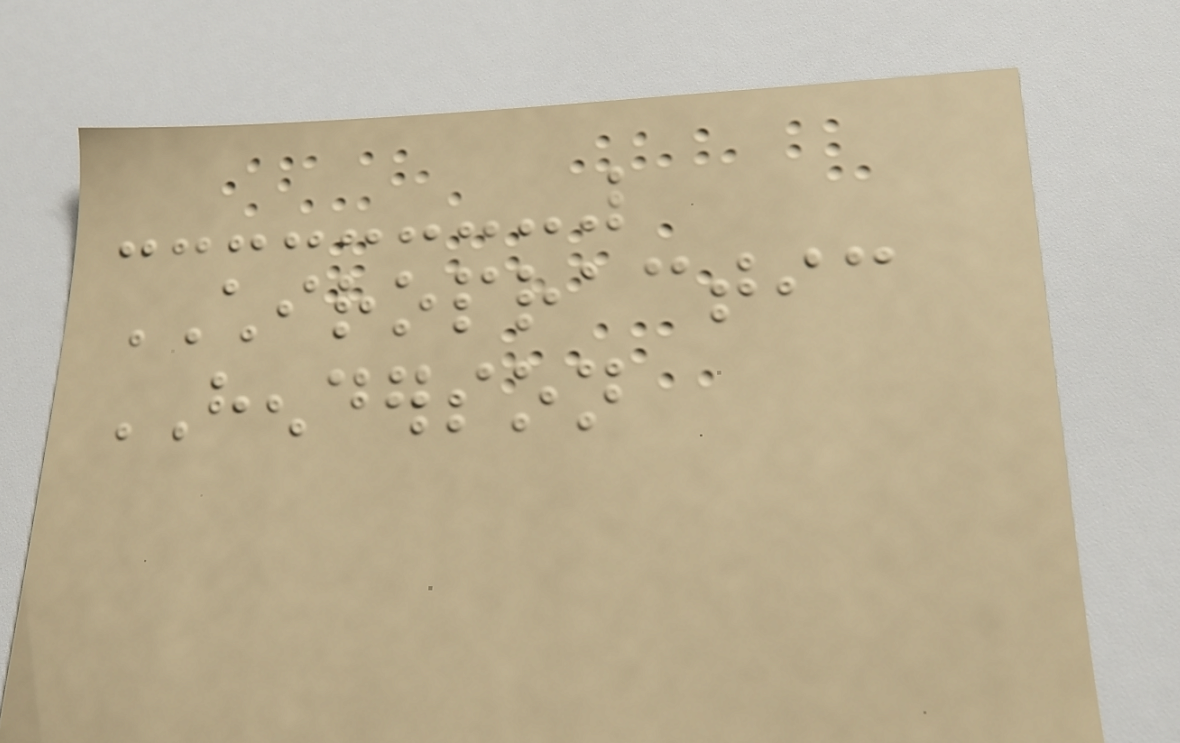CHIROPRACTIC
HENDERSON
